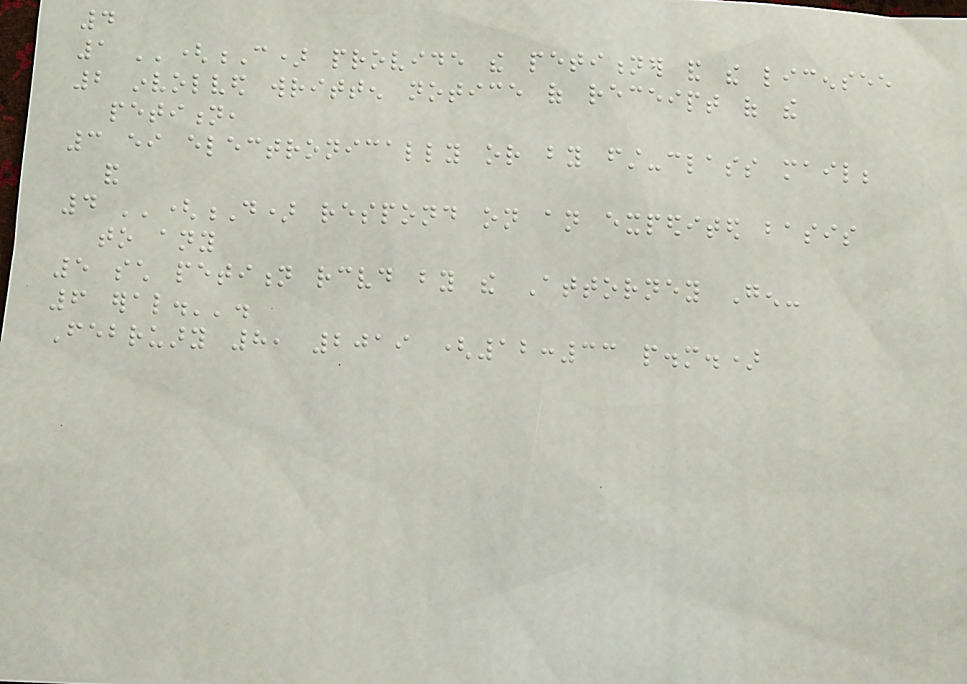4
1 ''(C) provide the petitioner and the licensee
2 involved written notice of receipt of the
petition,
3 either electronically or by first-class mail;
and
4 ''(D) respond on an expedited basis
to any
5 such petition received by the Attorney Gen-
6 eral.''.
February 8, 2019 (12:33 p.m.)
